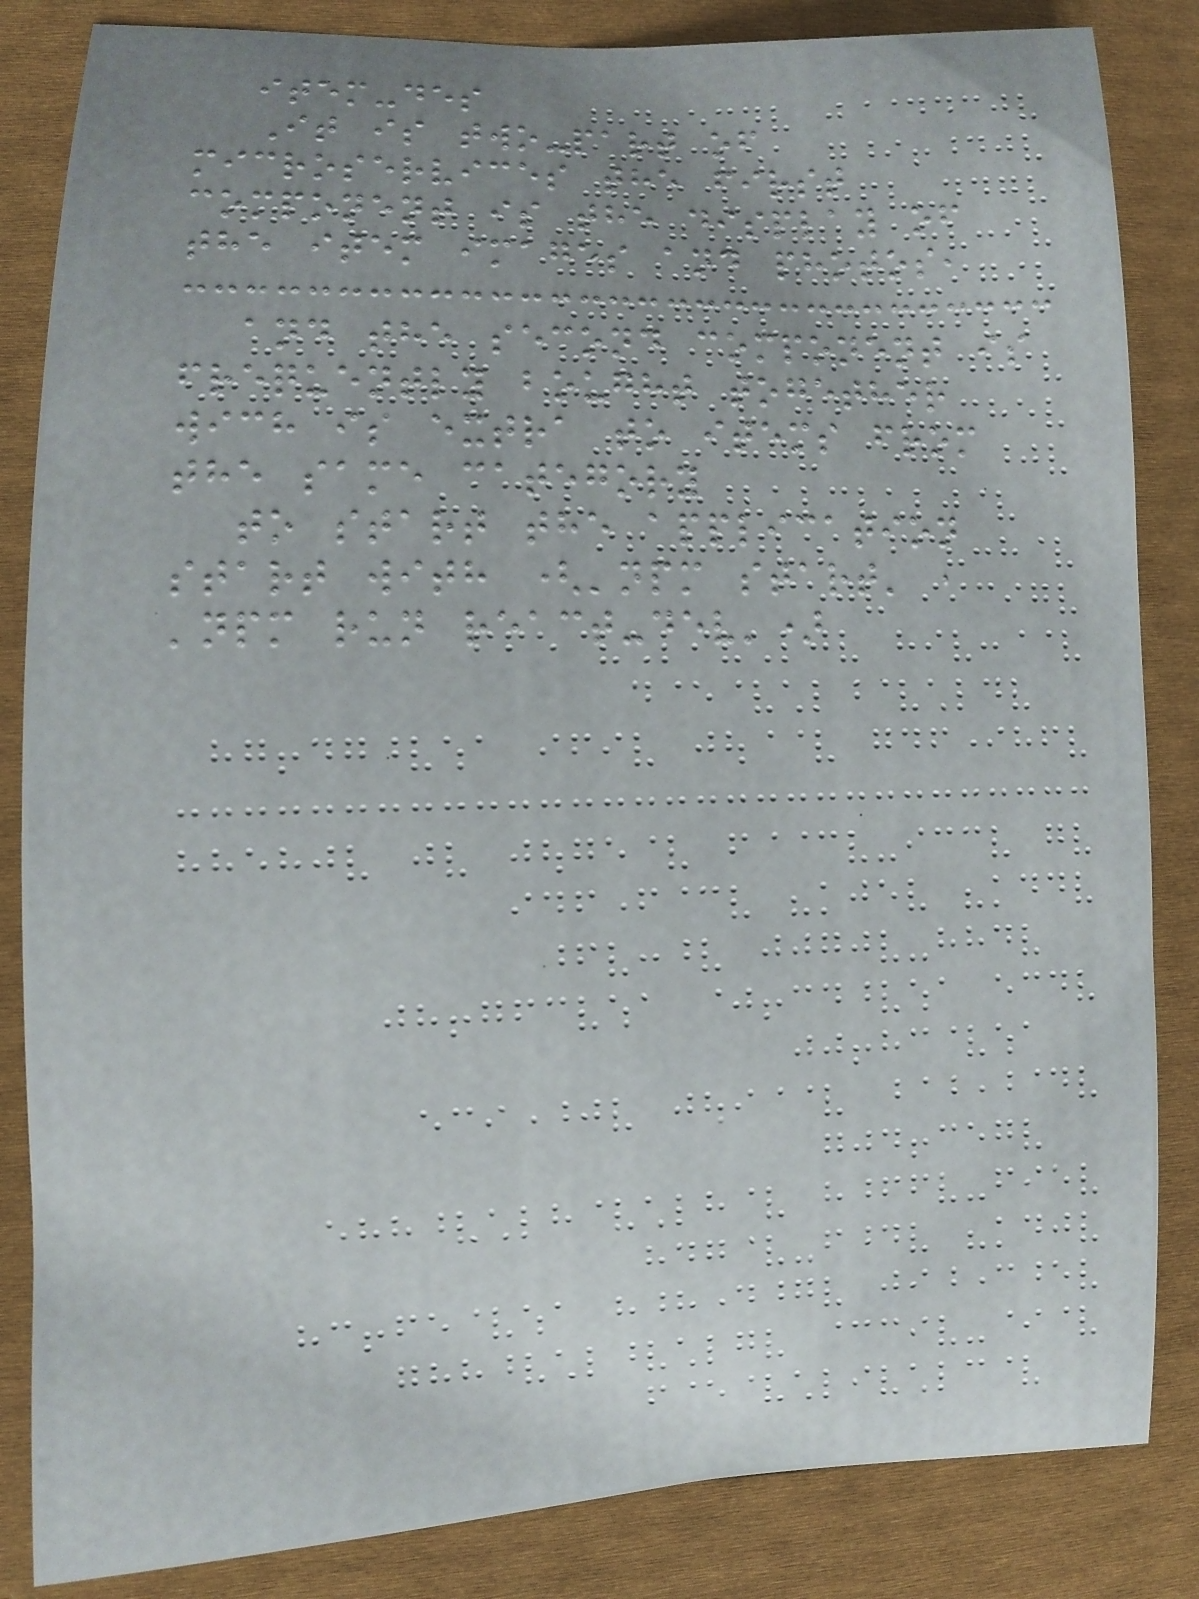item-des
It is two-part of
microservices the first
component is the display of
the item images and photos,
and the second component is
frequently bought together
wich is extra to items from
the same category
to start the application
start with ('npm start' ,
'npm run react-dev')
